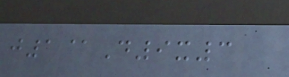j1@D9x3
